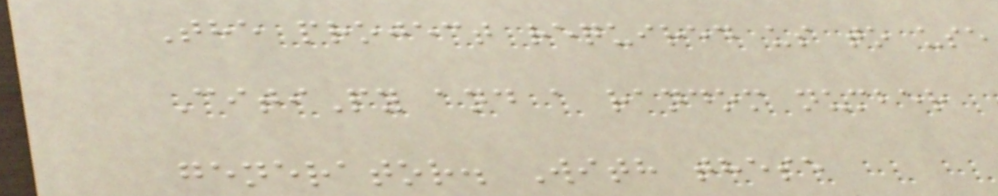The project required us to use
CitiPy and a random number
generator. With these
